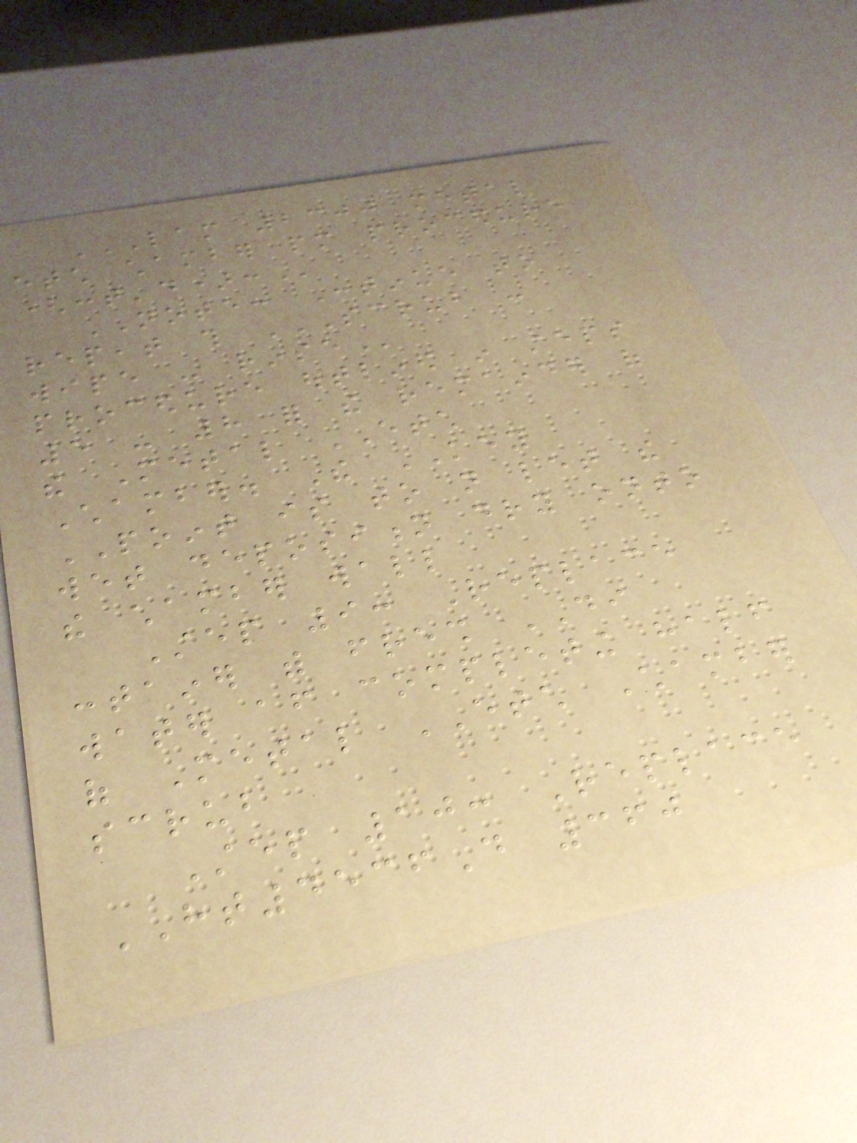LAM 2300 METAL
ETCH CHAMBER PM PROCEDURE
(CONT'D):
NOTE: Continue to
repeat this SCRUB -
WIPE - RINSE
procedure outlined in steps
5 - 8 for the remainder of
the Metal ETCH
Chamber. The KEY
POINT is to not let the
wet deposition dry onto
the chamber wall
Step 9: Replace
container with fresh DI
water after completing half
of Metal ETCH Chamber
scrub
Step 10: Replace
HT4536D 360
